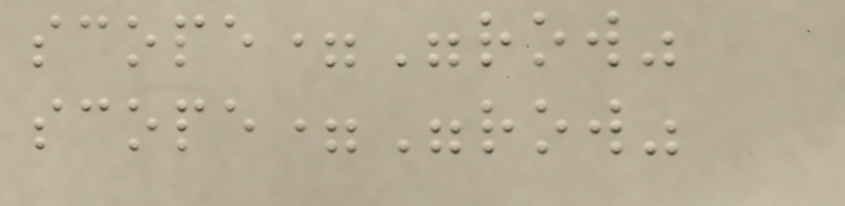scope="row"
scope="row"
